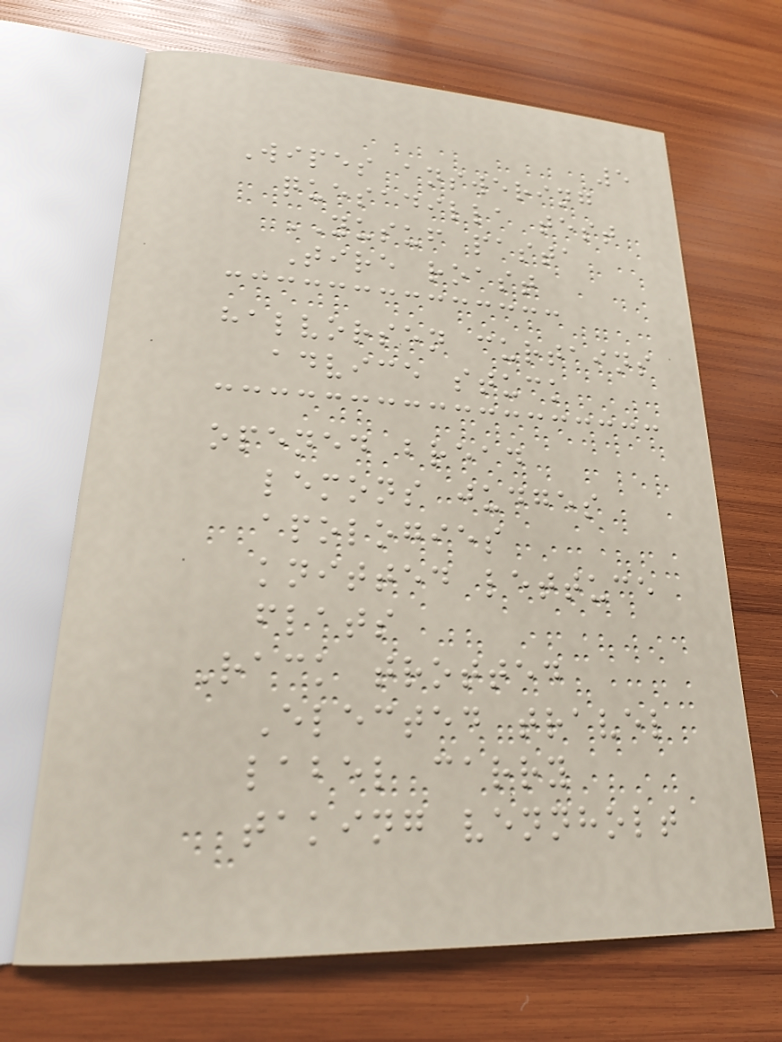5
Wipes answering
quesadilla test
YUSUF pasta
Tire roast
halvorsen curtains
advice stuck
opened bread
lemons judges
apologies
knitted lettuce
flats
Rack trotted
Elected travel
label carry
taking vennholt
